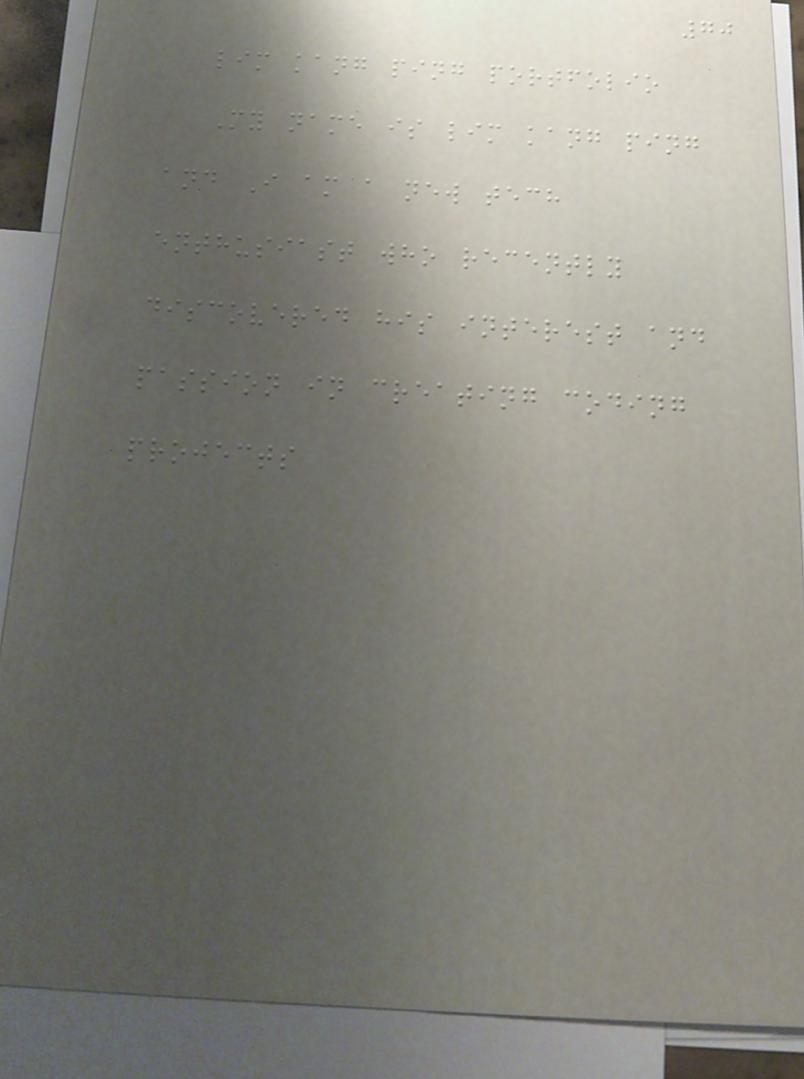70
lim kang ping portfolio
My name is lim kang ping
and I am a new tech
enthusiast who recently
discovered his interest and
passion in creating coding
projects
